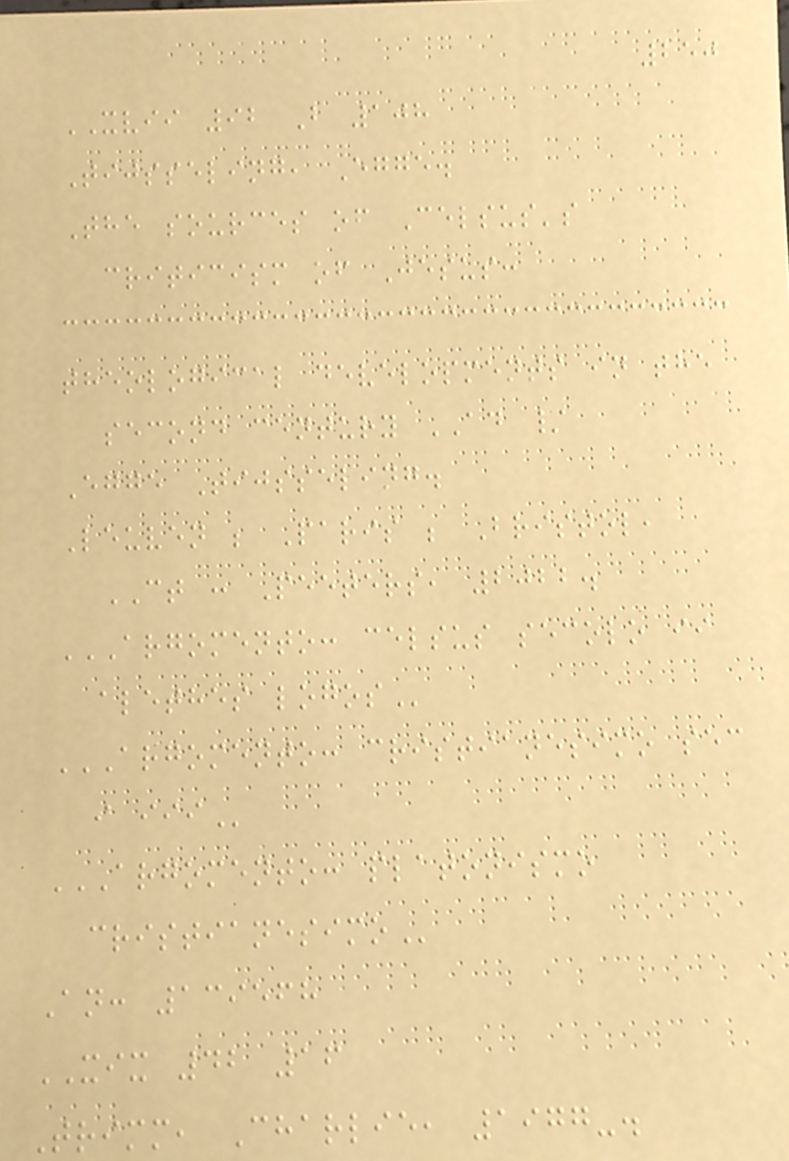250
XVII 92 B 108
Tijsseling, Egge.
The sources of Celsus's
criticism of Jesus:
theological developments in the
second century AD /
Egge Tijsseling.
Leuven ; Paris ; Bristol,
CT : Peeters, 2022.
ARGOMENTO: CELSUS SECOLO II
ALETHES LOGOS
ARGOMENTO: CRISTIANESIMO SEC
I III
ARGOMENTO: PLATONISMO
CRISTIANESIMO
An: 139568
XIX 42 16
Trimm, Charlie, 1977-.
